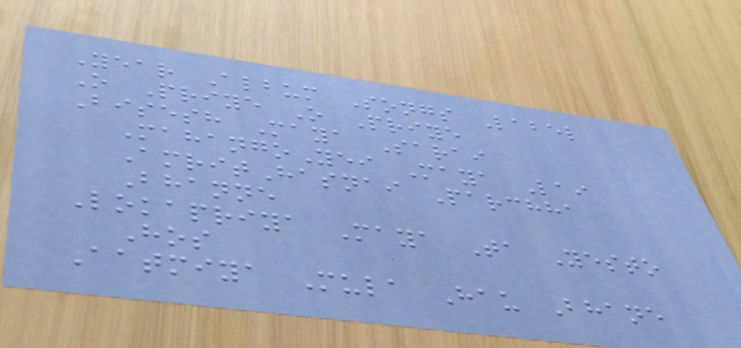Year Album Songs Label
O Priye O Priye
Bisesh Maya Sarai
MahangoYei Maya Lai
AmritHasnai Parchha
Bhanne
Lokapriya Maya Ta Yesto
Hos
Aatmiya Mula Hau Bhane
